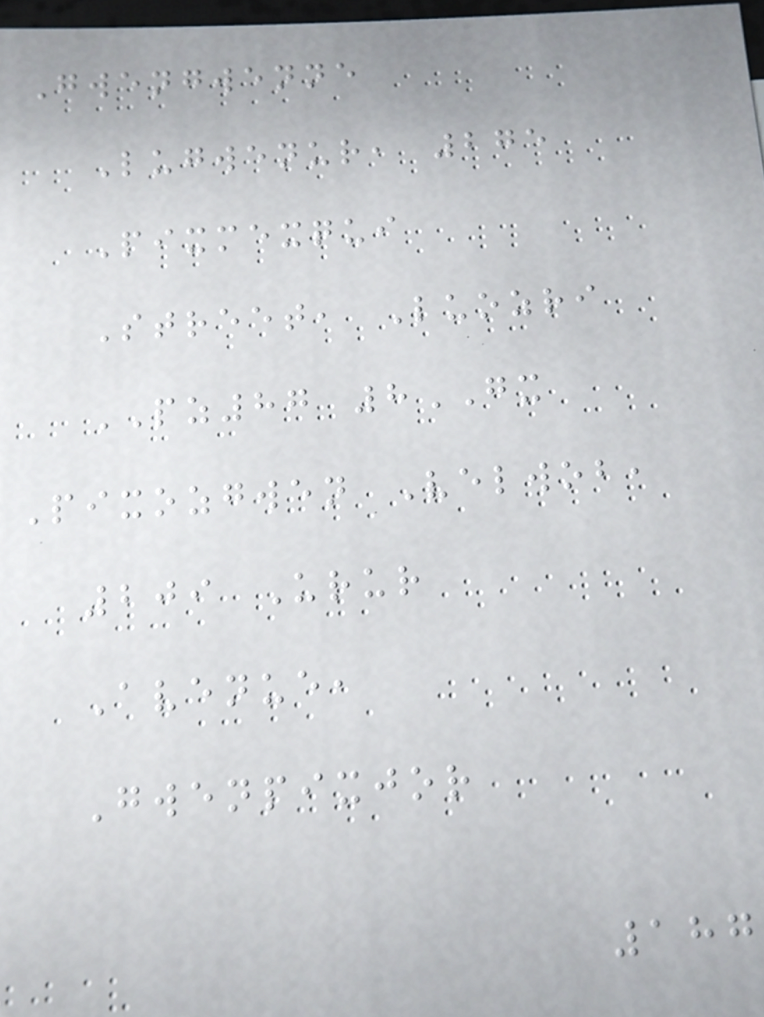Gwengwenne
Lugwenur, 275
Pixmexqui
Street, Luozri
PZ87 8GX
Pixozgwen Velwob,
209 Urur
Avenue,
Gwenpixjor
187
